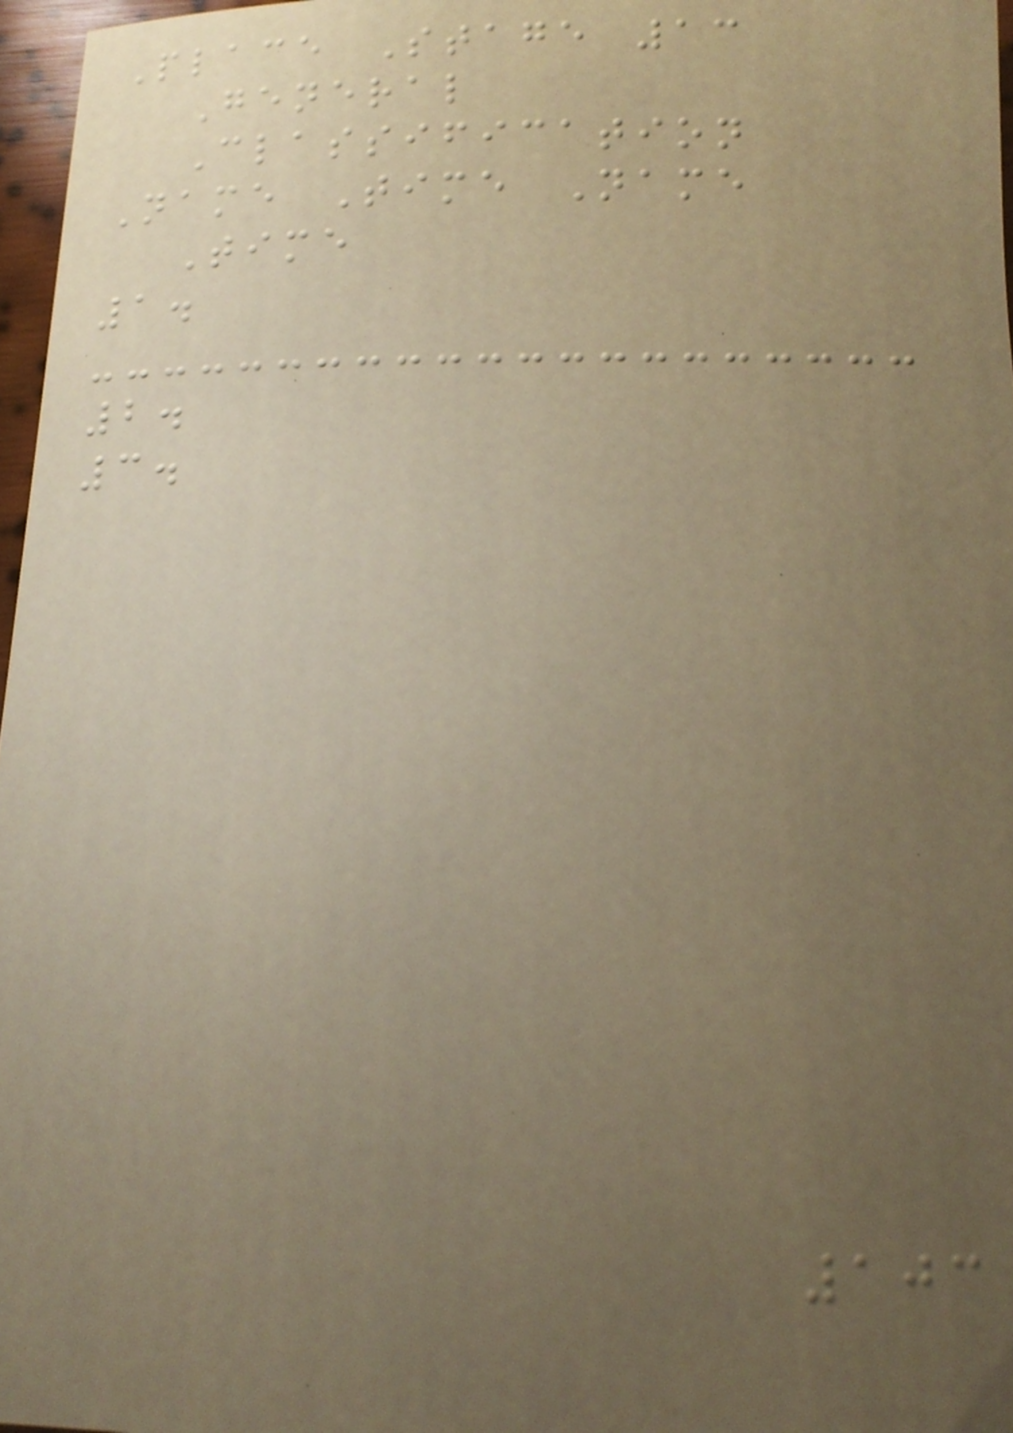Place Stage 13
General
Classification
Name Time Name
Time
1.
2.
3.
103
